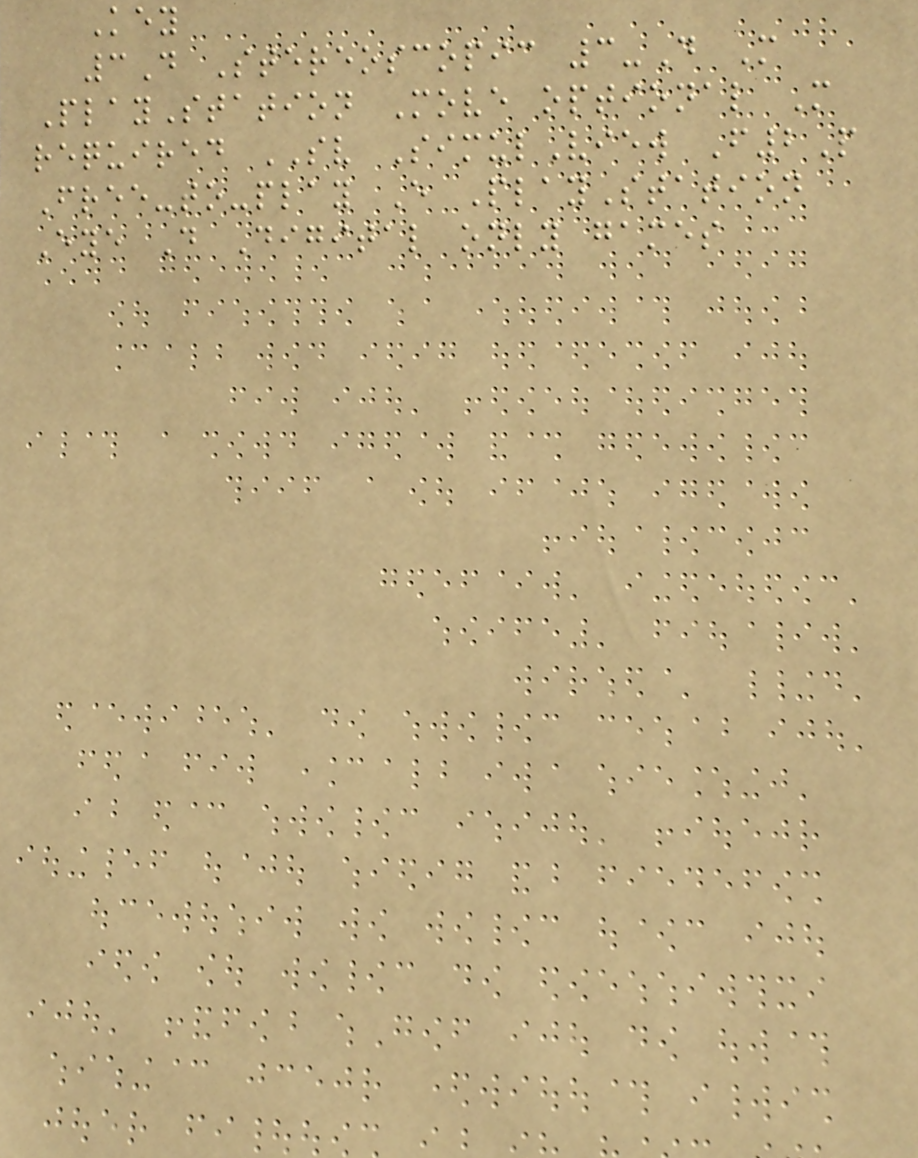Key
3D Stereoscopic 3-D M
PlayStation Move optional M
required SV SimulView F2P
Free-to-play E PlayStation
Eye D Digital only games
